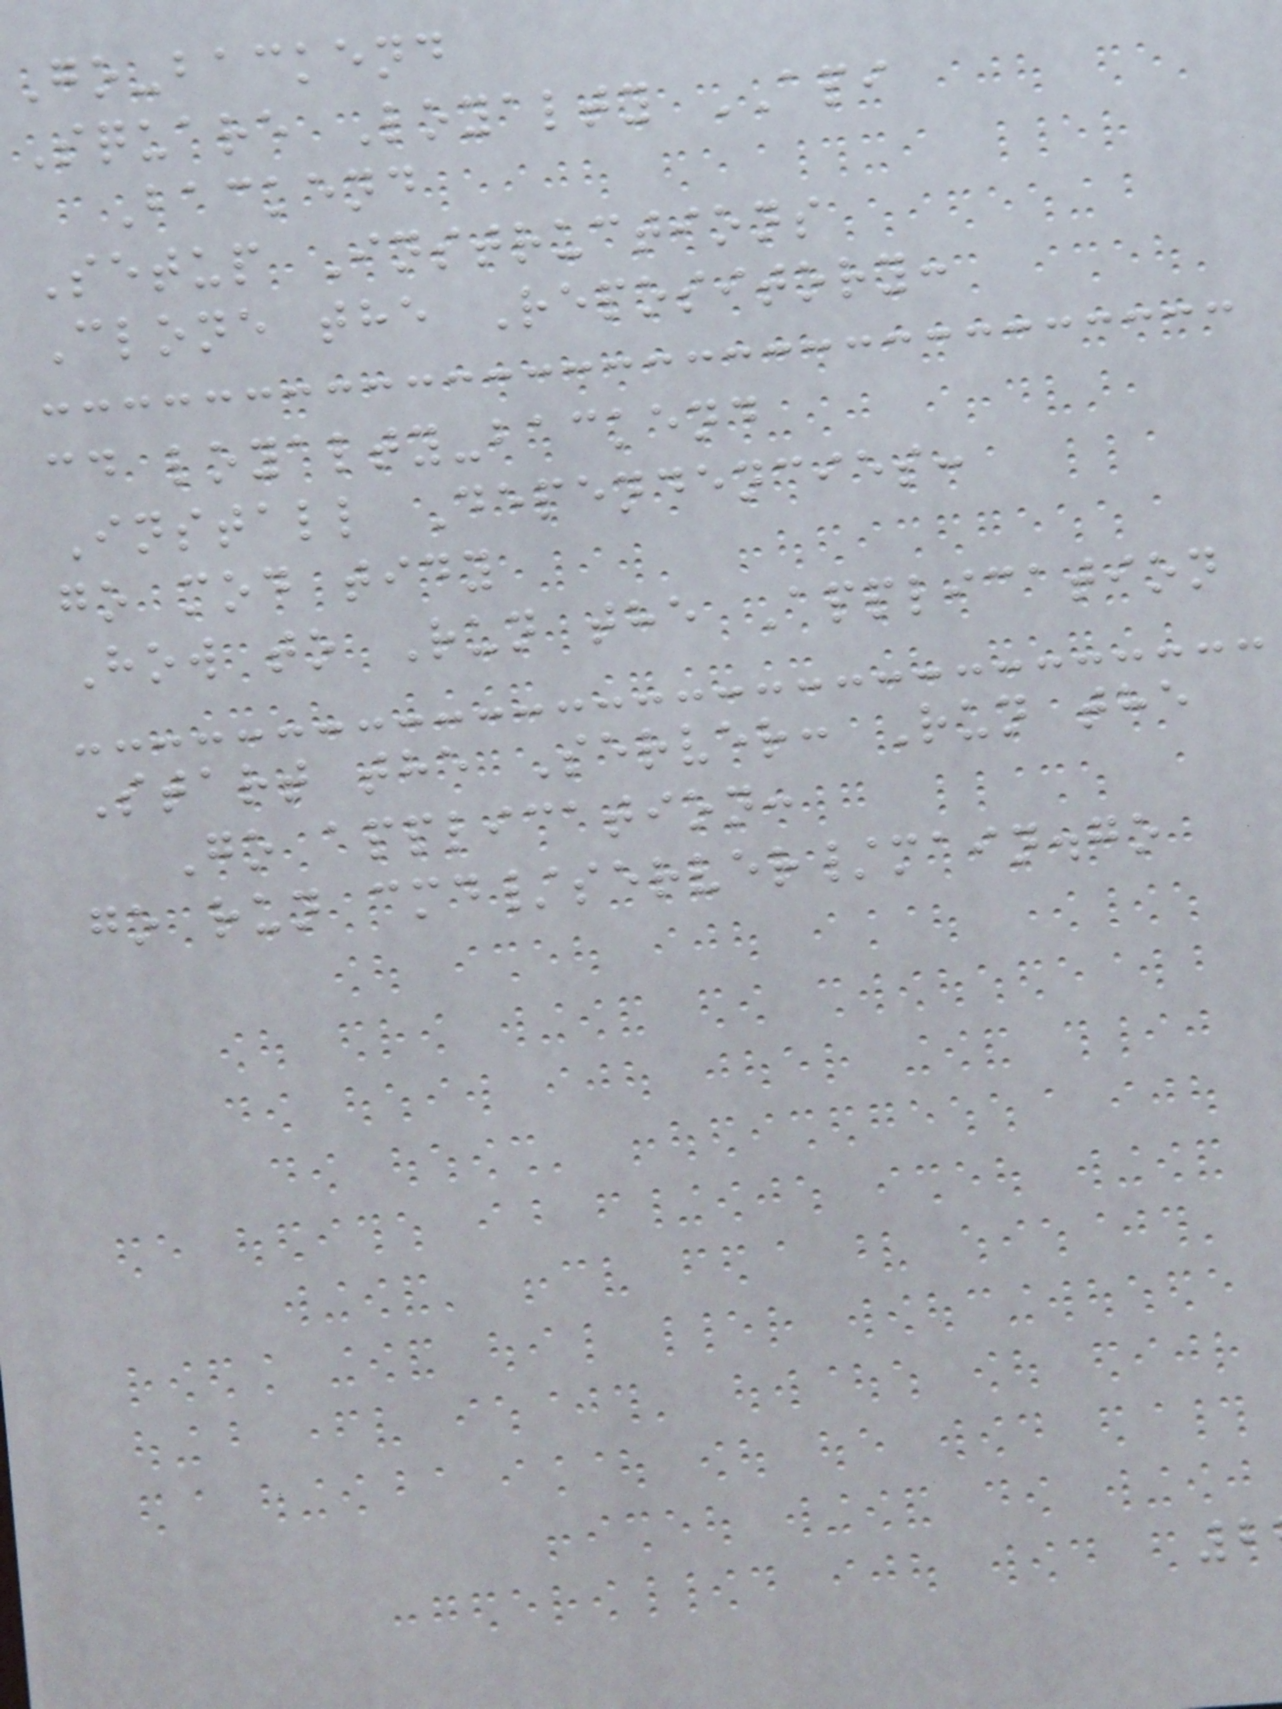Go-backend
Square Loyalty API
Backend
Setup Instructions
Clone the Repository:
cd loyalty-backend
Install Dependencies:
go mod tidy
How to Run the Application
Start the Server: Run the
Go application:
go run cmd/server/main.go
